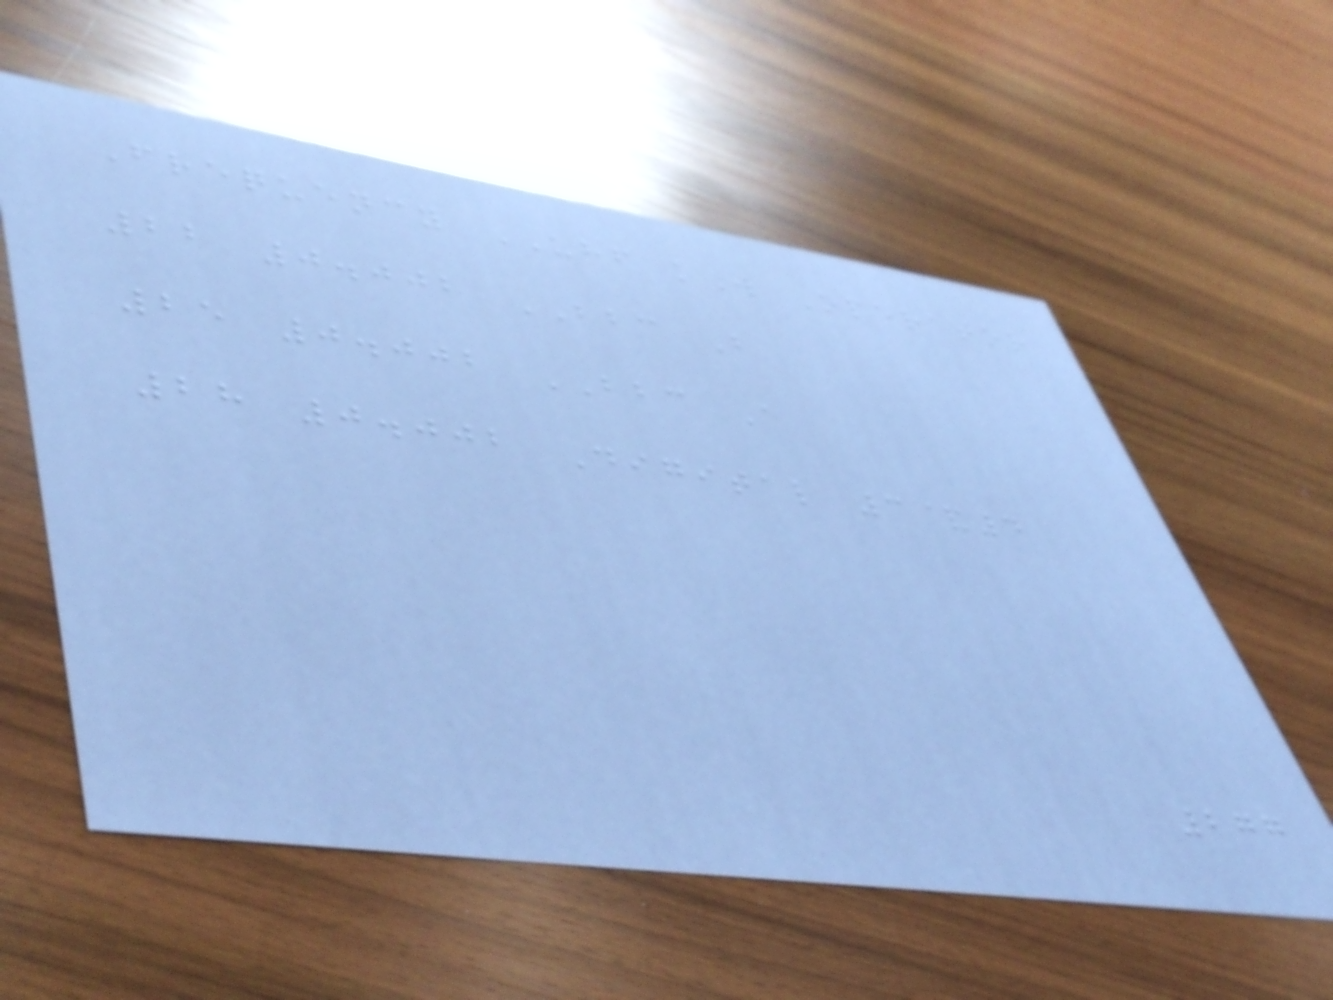Frequency UHF kW Operator
22 0.002 BBC B
25 0.002 BBC A
28 0.002 Digital 3&4
277
